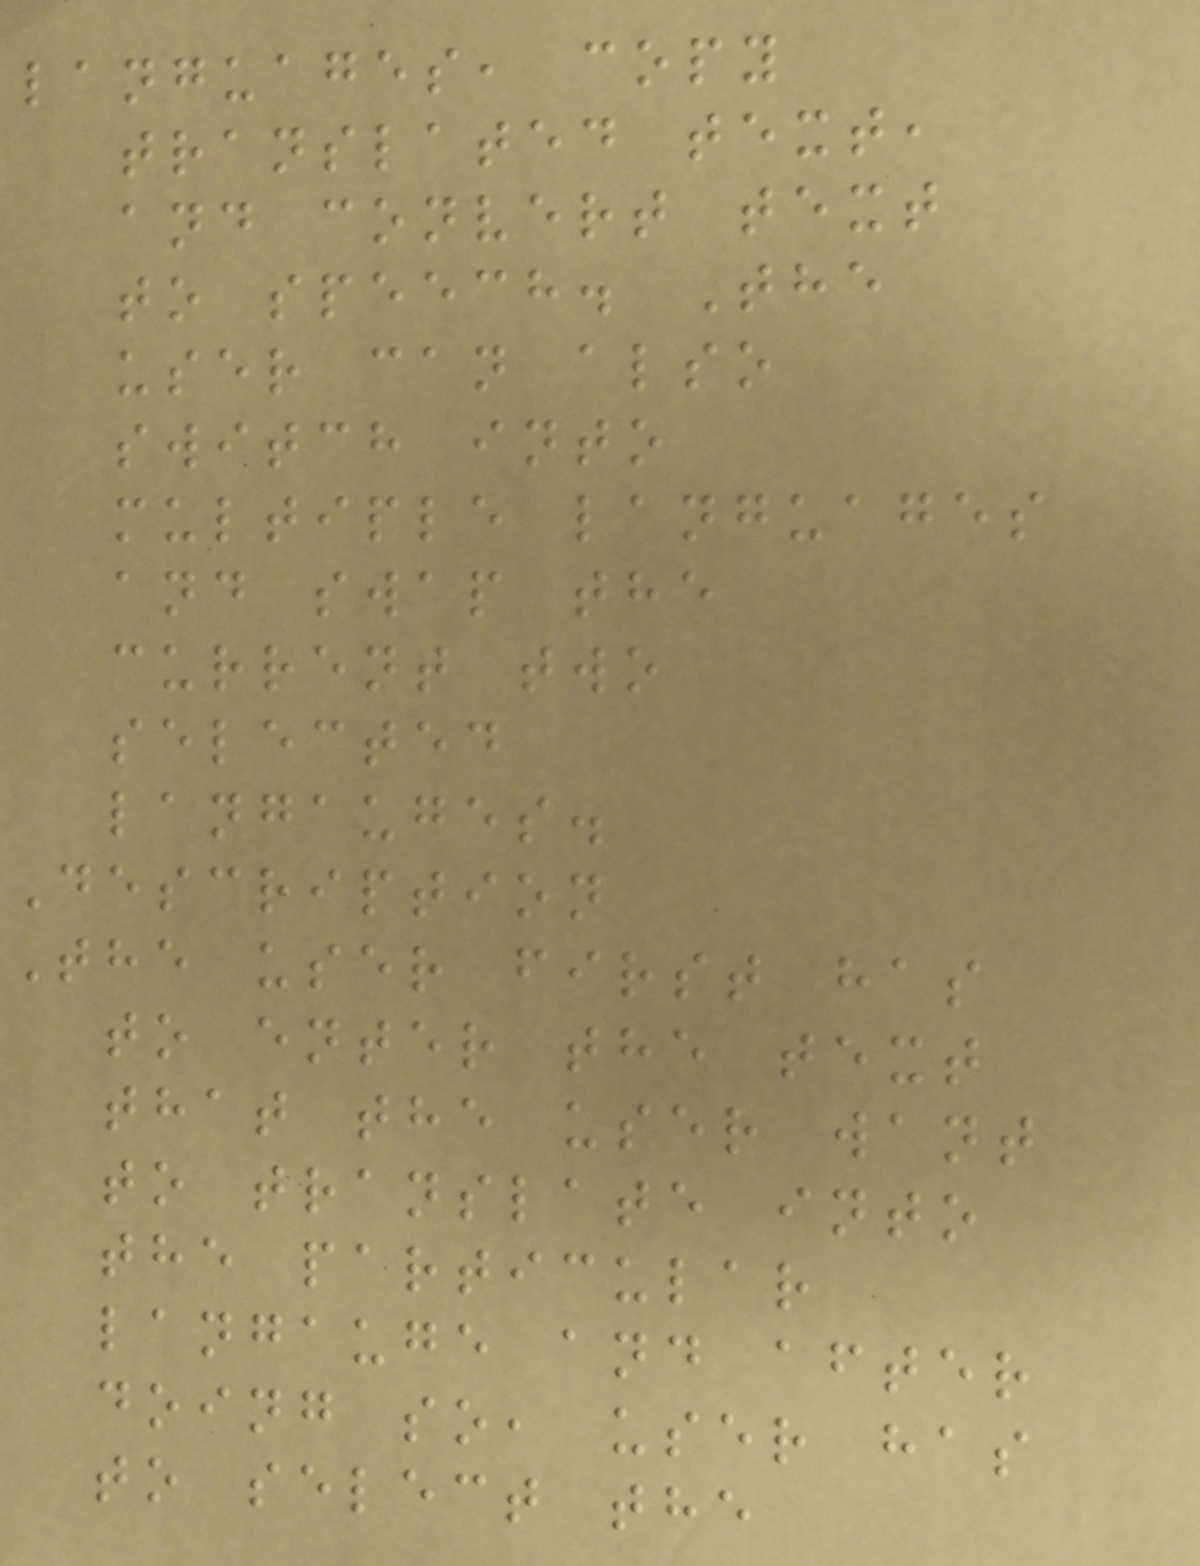languages, copy
translated text,
and convert text
to speech. The
user can also
switch into
multiple languages
and swap the
current two
selected
langauges.
Description
The user first has
to enter the text
that the user want
to translate into
the particular
langauge and after
doing so, user has
to select the
